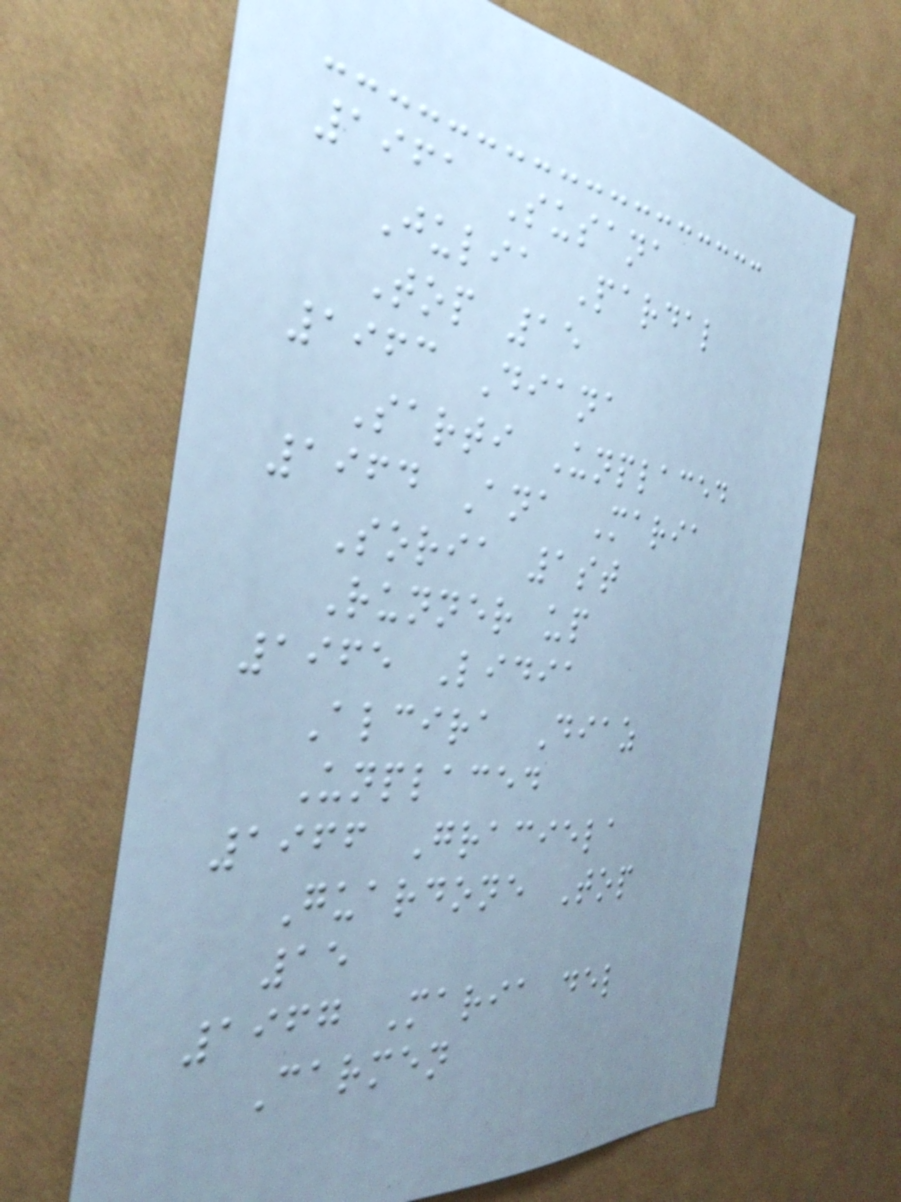1961 Susana
Julia Pardal
Top 15
1963 Diana
Sarti Unplaced
1964 Ana Maria
Soria 1st
Runner up
1965 Lidia
Alcira Diaz
Unplaced
1966 Graciela
Guardone Top
15
1967 Maria del
Carmen
